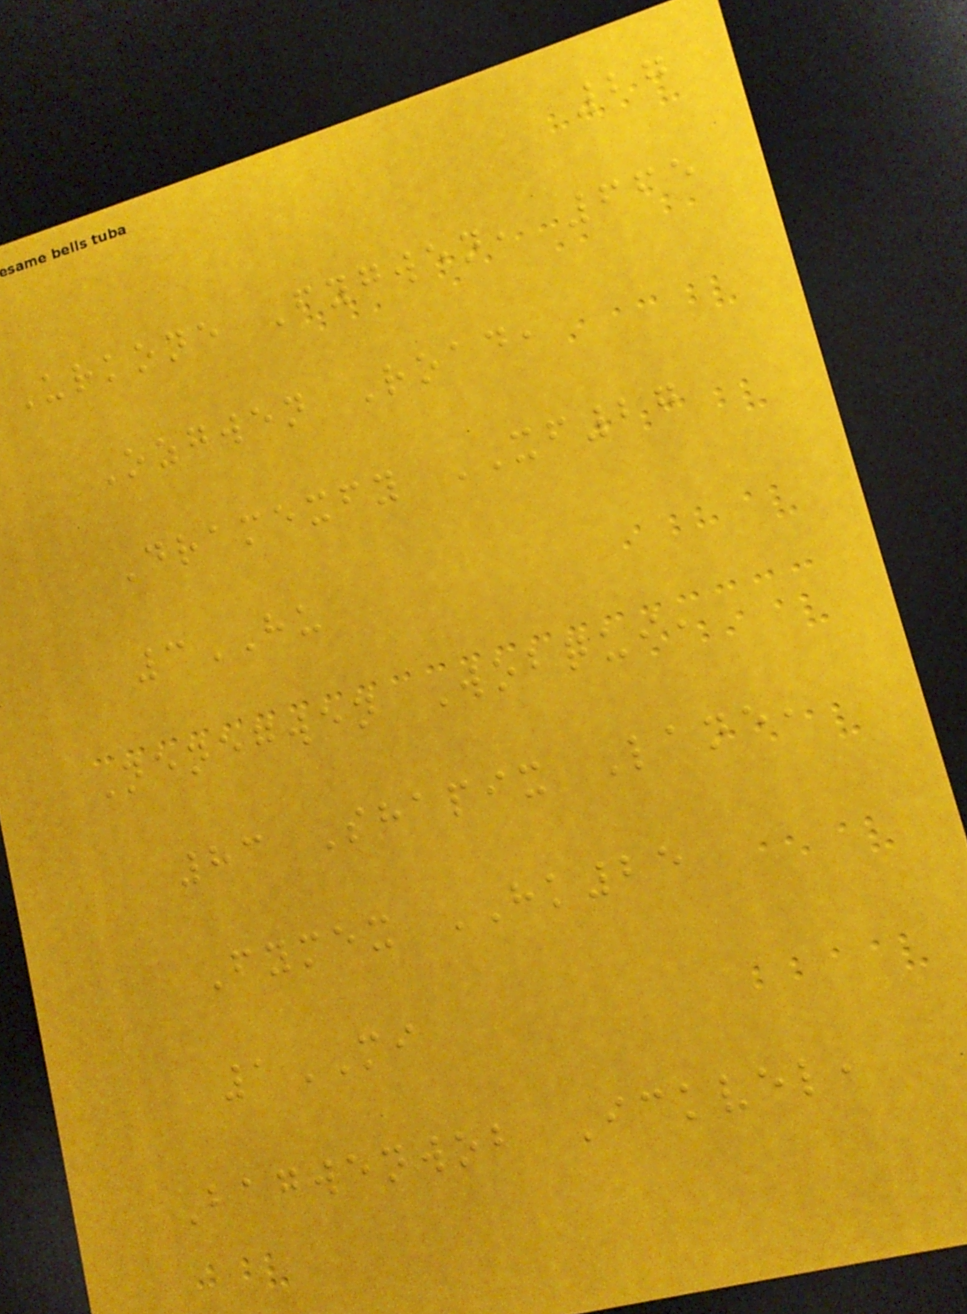27
Urkone Fygwen, 665
Ozgwen Road,
Dramexfy XF27
3HU
Nenegwen Wobqui,
83 Shapix Lane,
Fymex HK25
1MI
Bagwenwob Ickvel,
